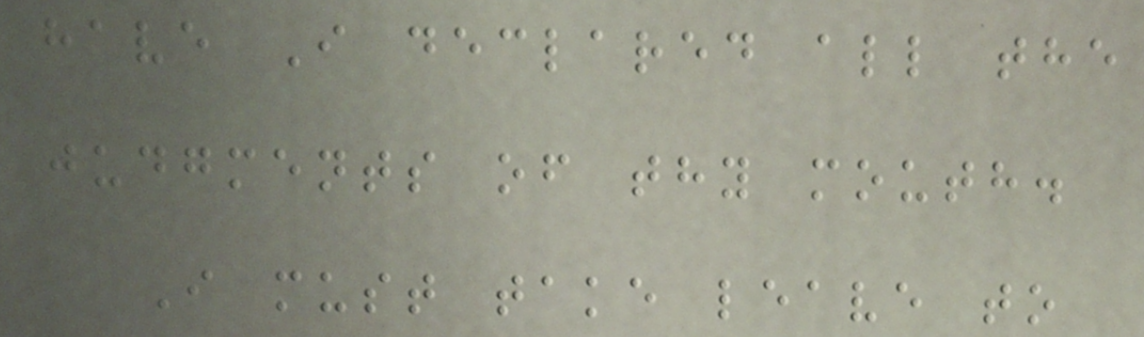have I declared all the
judgments of thy mouth.
I must take leave to
